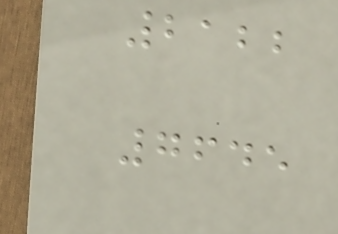2122
7645
